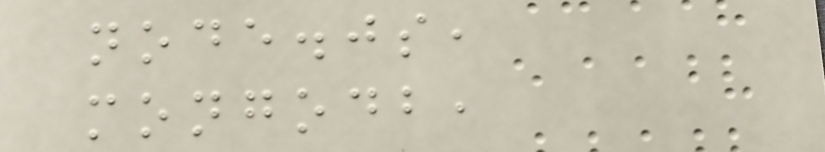node.js,
mongodb,
